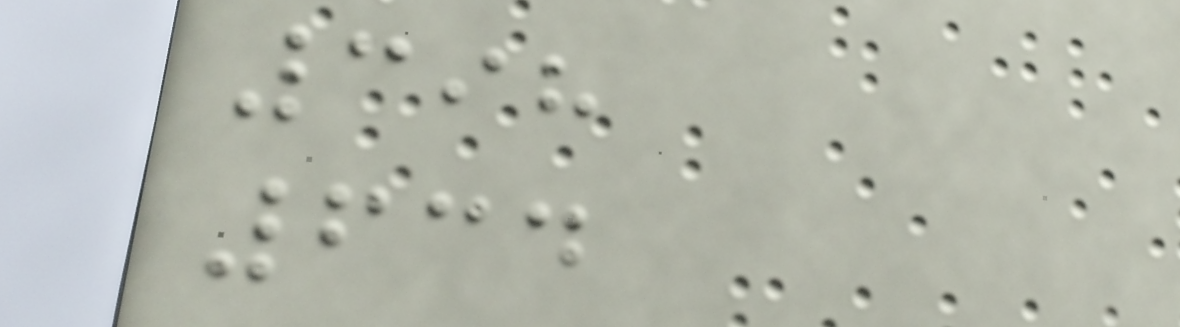398
634
